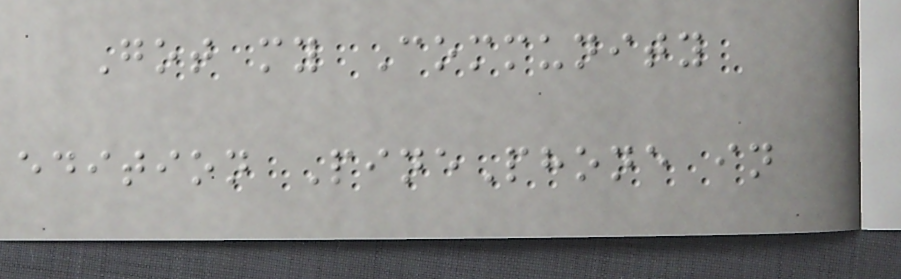Got my Community
edition PinePhone in
